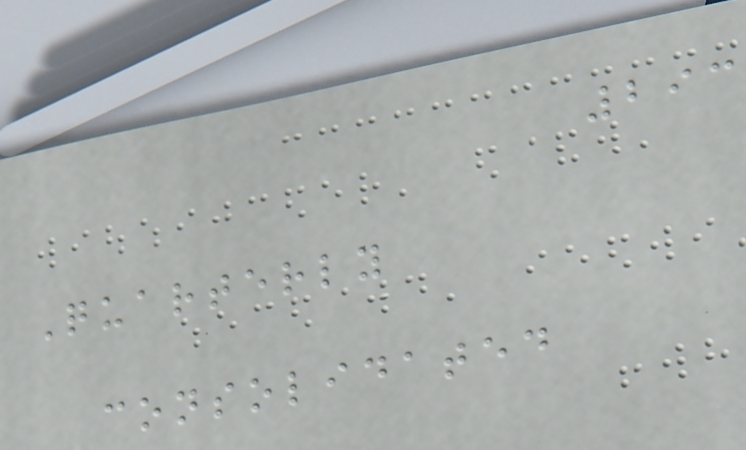293
Quarterly
consolidated
